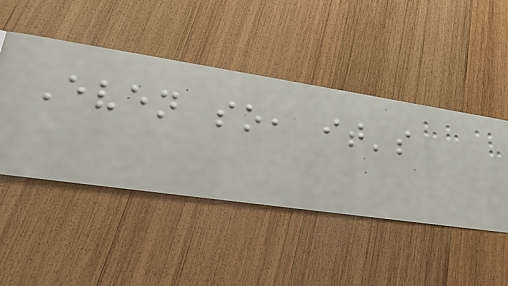Even so, it's
